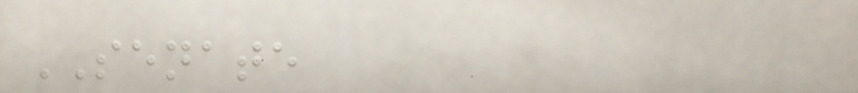SENATE
